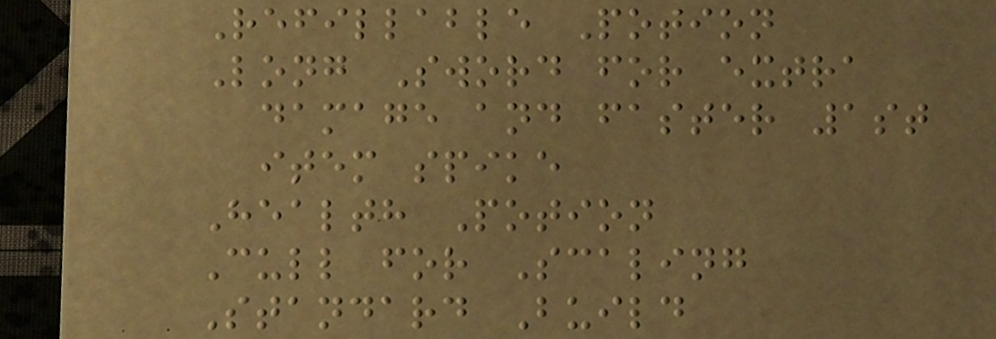Refillable Potion
Long Sword for extra
damage and faster 1st
item spike
Health Potion
Cull for Scaling
Standard Build
